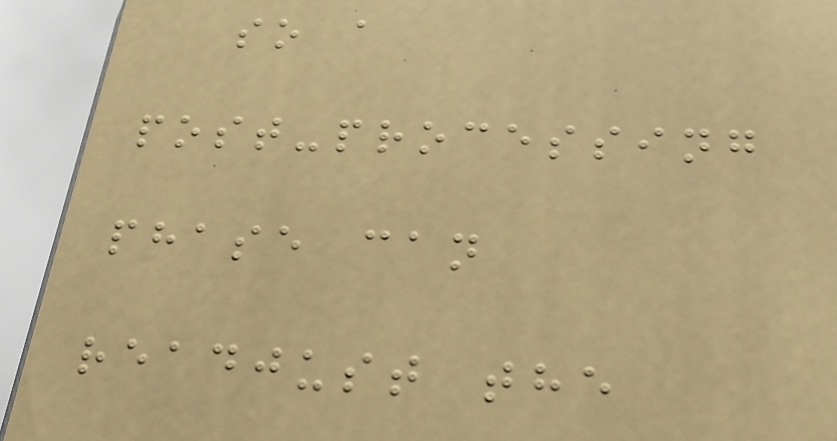so a
post-processing
phase can
readjust the
